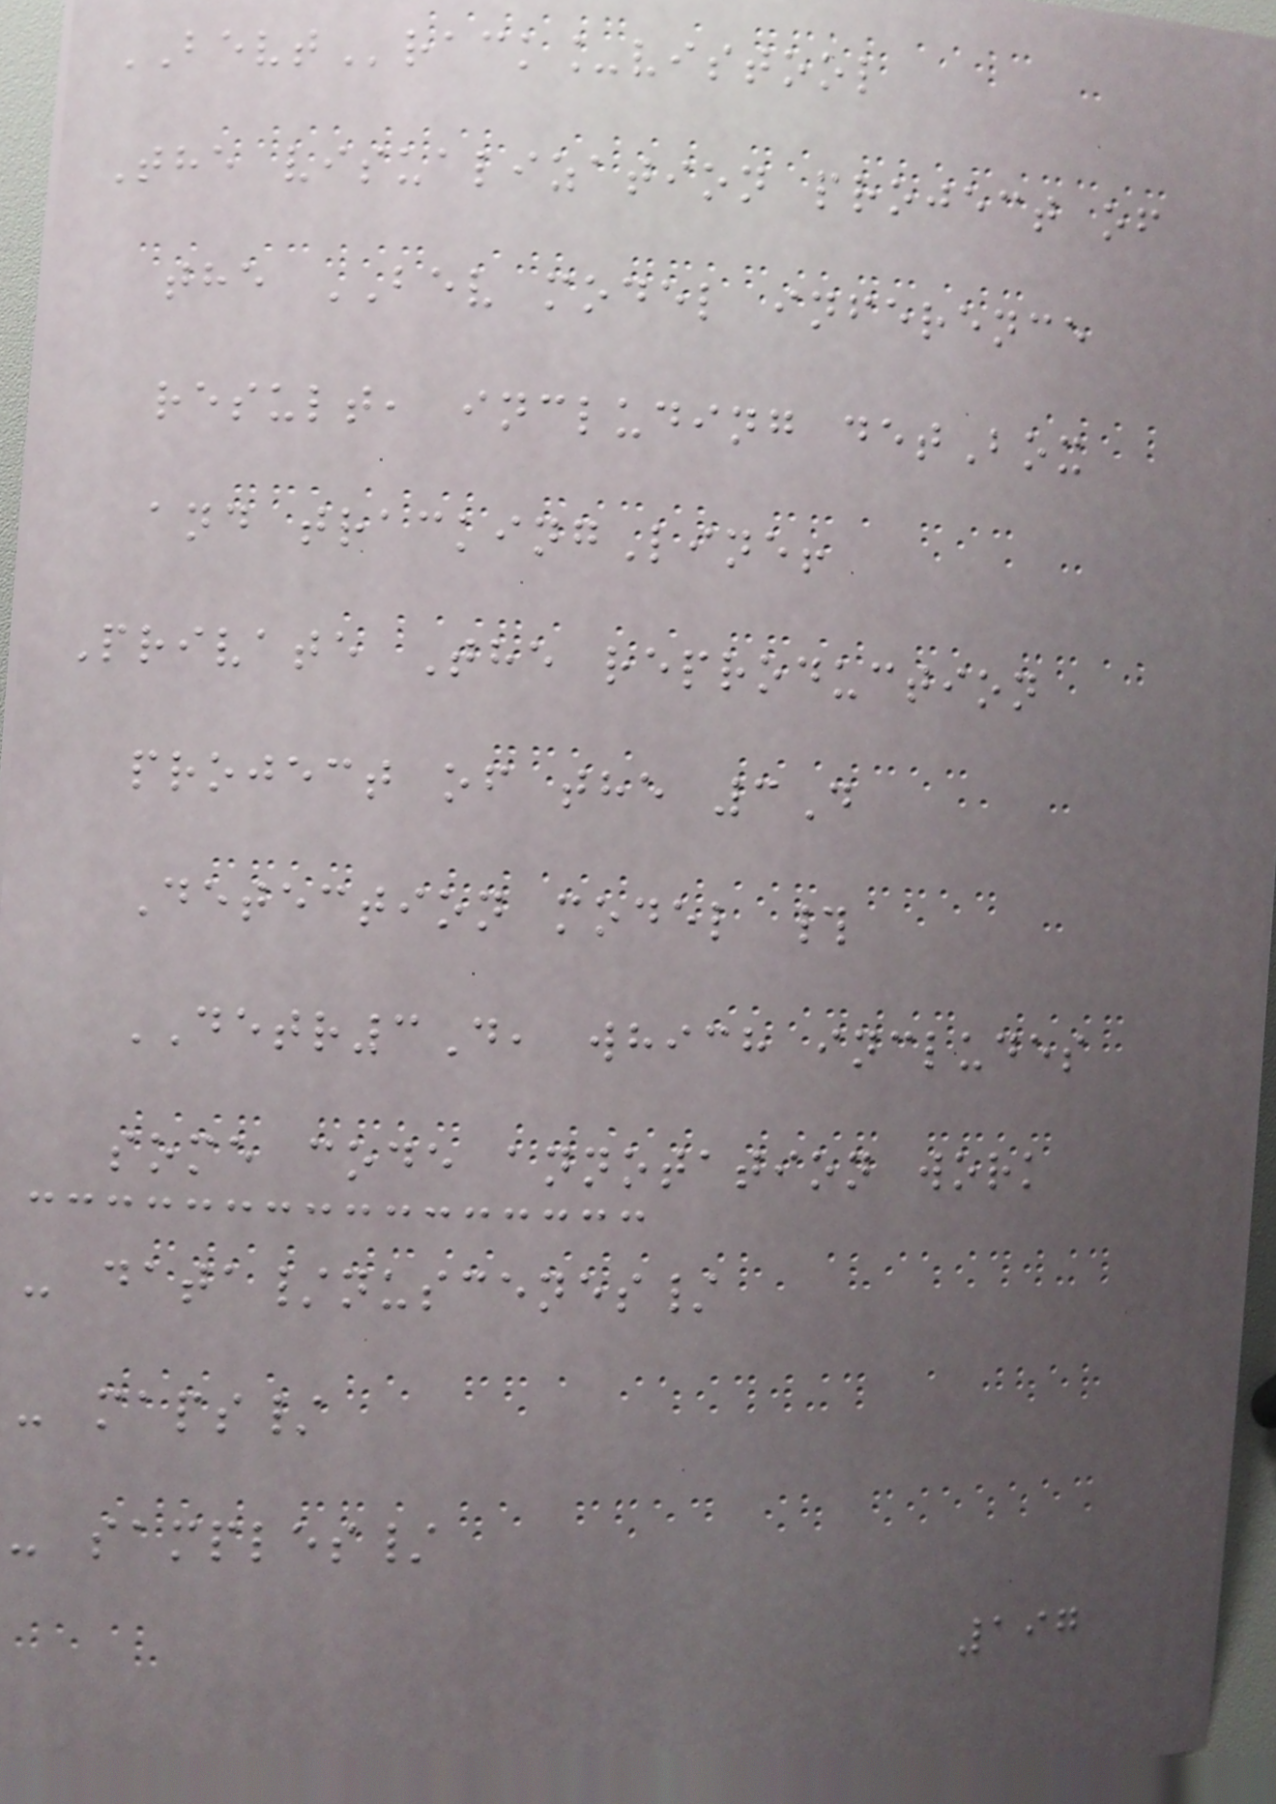BEVTrack_vistool
The visualization project of
the BEV model inference
result, including detBox
and trackingLine!
Private The reproduction
project of the 3D
Detection model #
DETR3D, which includes
some code annotation work
- data/nuscenes/
- maps/
- samples/
197
